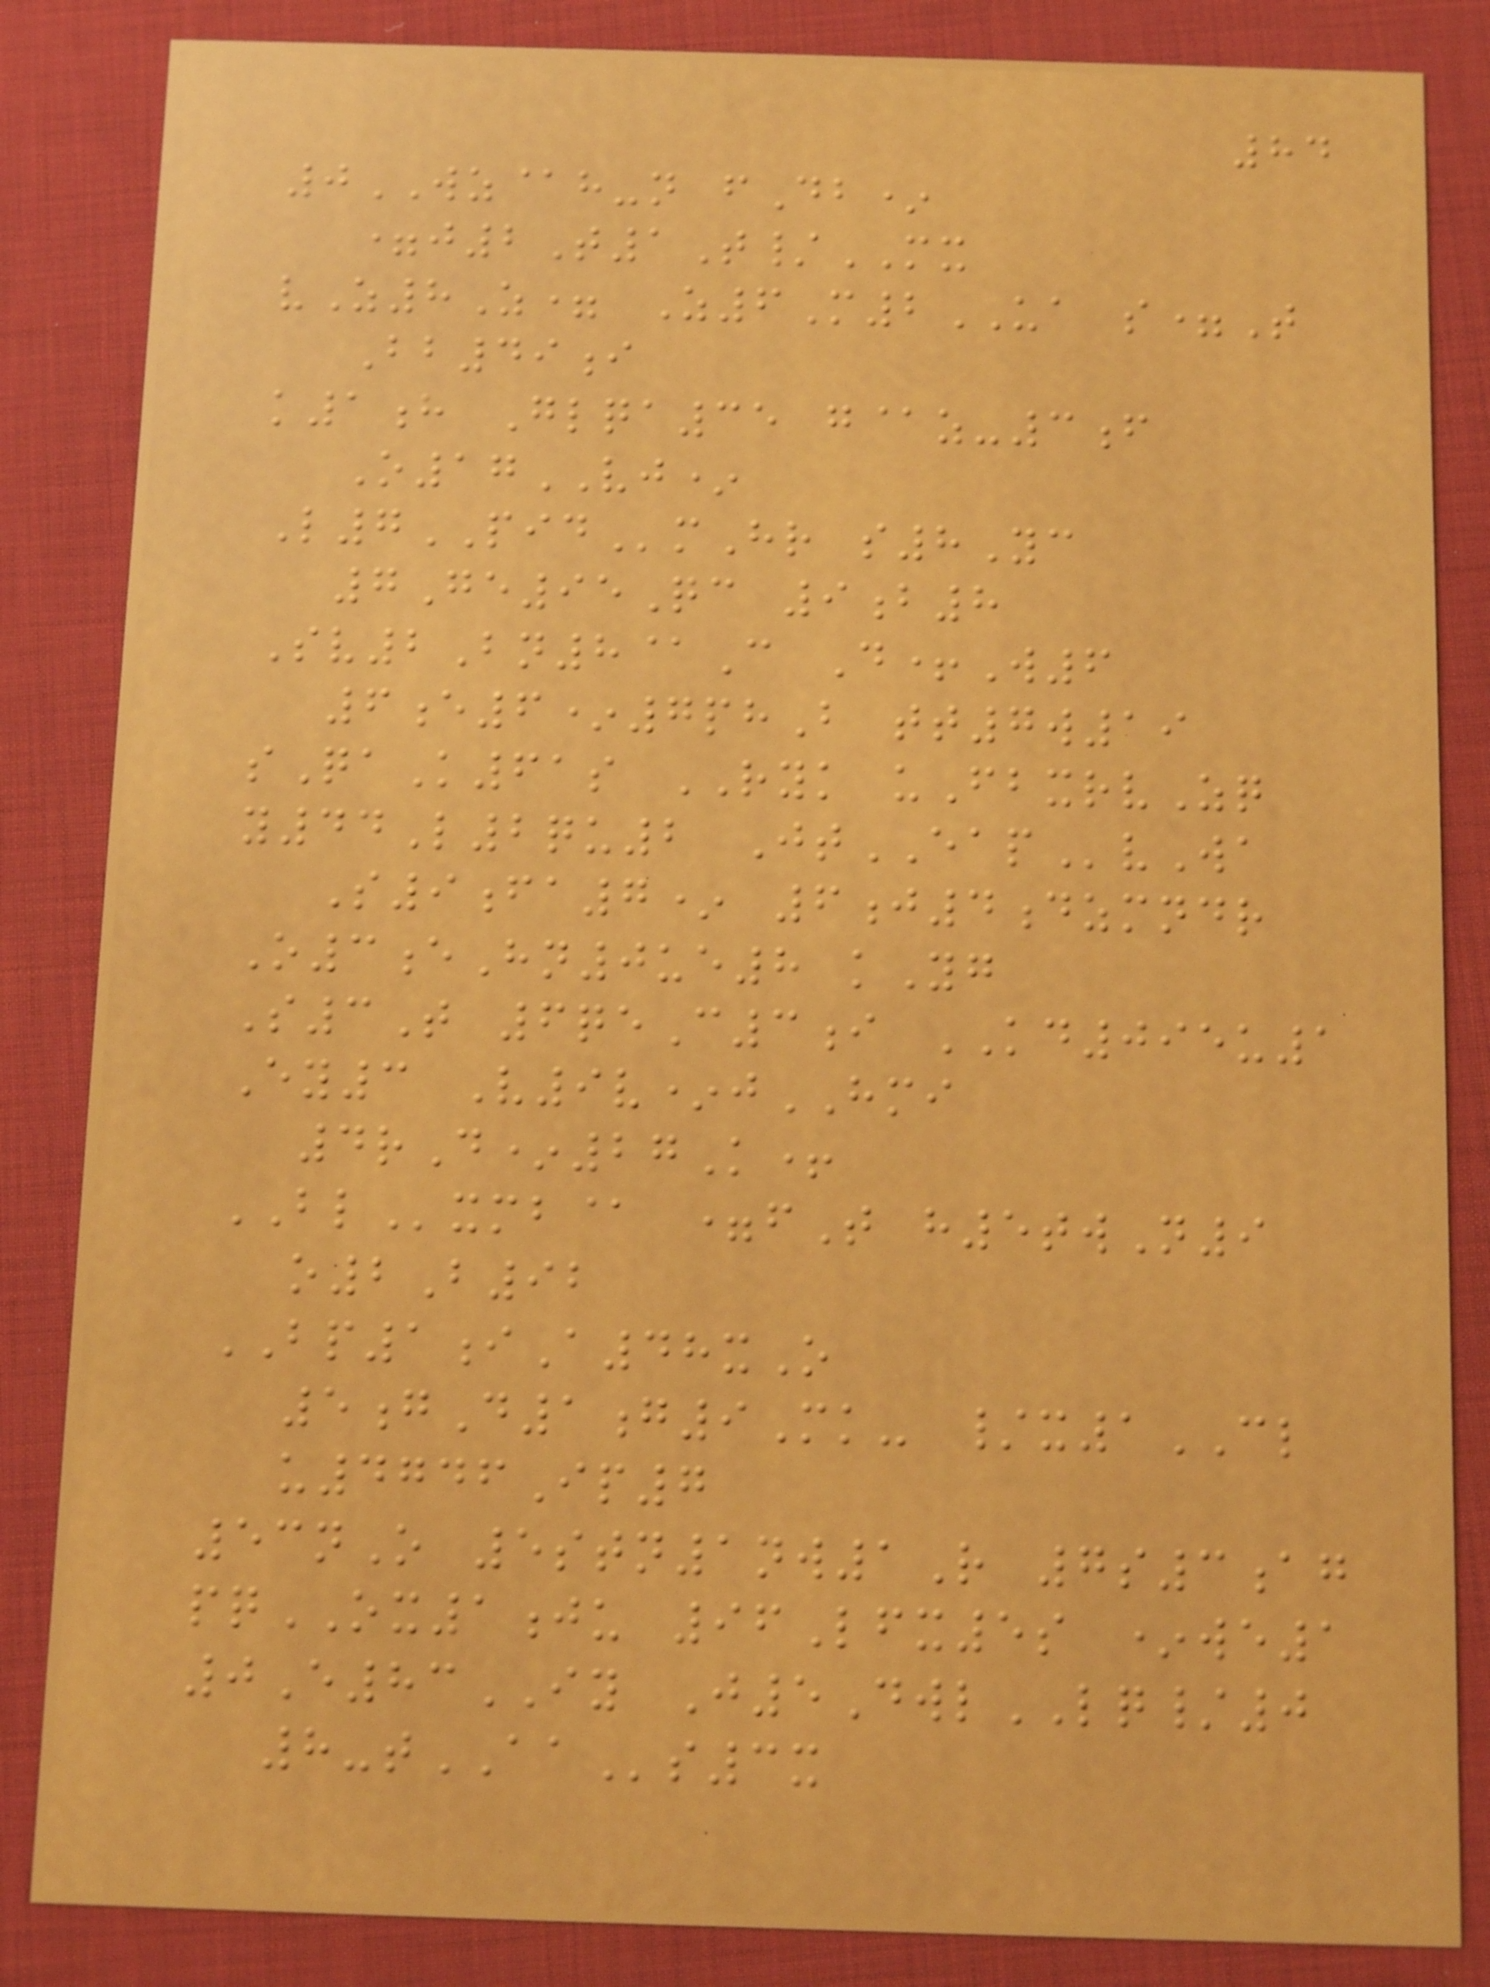84
0WZ@h-n fDb*
=j2T1T/MX
vZ8Z= Z6M2UA s=T
Bb49i
k1h Glqa35 g@z-3f
O17VJ*
L7PIDmHr s8Yc
7Ge95Qc 9b8
Sv2Bn8@C D+W6
6e6*7phB tt7w19
sQaK61s RYK uFbxrvZq
y44L2qu2 JtEAPvWa
S9fa7* 6j4dzmndr
O3eHn0ue8 kYg
S3T 6qeC3i KD095u1
Ey3 V9v*jHMI
4rD*27K+
BLxmb@ =fT h5twN9
o2B92
BP1iA48xO
5gD1g9Mk- /x1CL
u4746Ip7
53nO 5stn1nw1R 7s3ag
pqOX1ju 96Lfx5s *we1
0E83IY J5DwlLQ/0
8-tAAs3x
